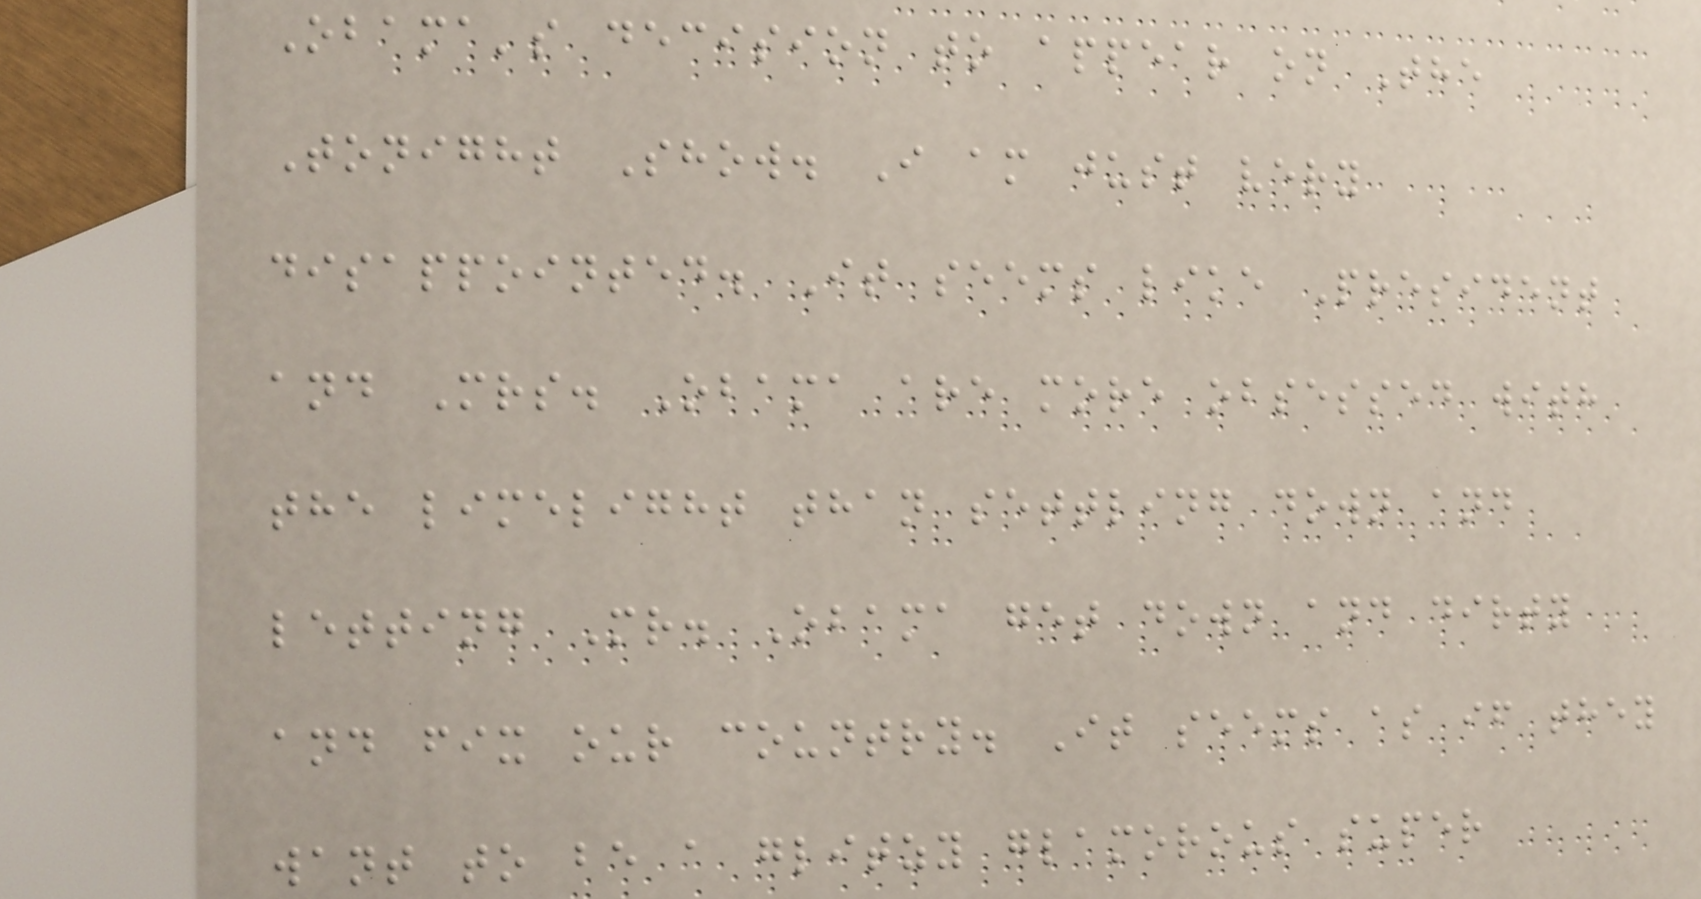Obama's decision to appear on The
Tonight Show. I am just very
disappointed. It seems like President
and Mrs. Obama are more obsessed with
the limelight than settling down and
letting Mr. Obama get down and dirty
and fix our country. It seems as if they
want to be a glitzy glamorous super
